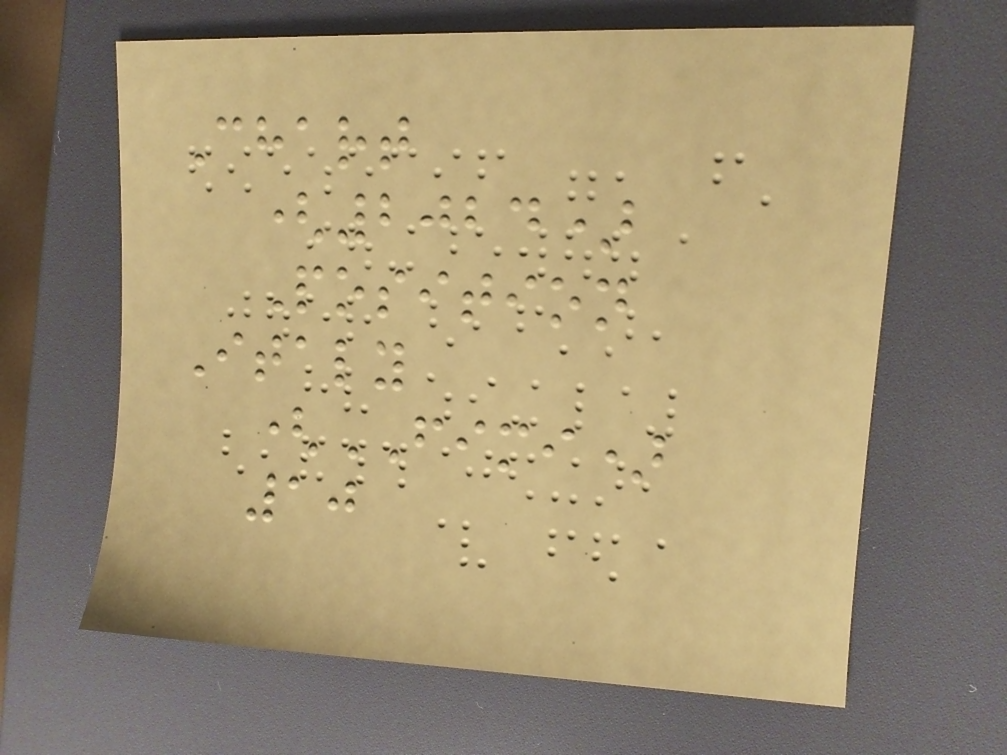Chart
(2024)
Position
Italy
(FIMI)
10
